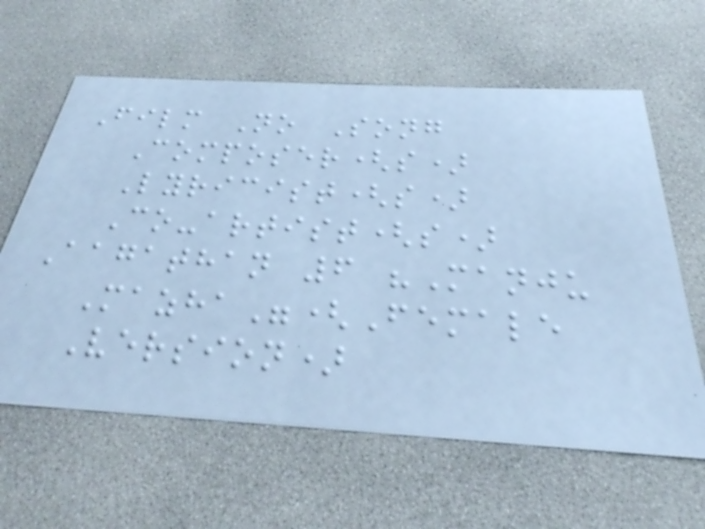Film No Song
Composer(s)
Lyricist(s)
Co-artist(s)
Aagathan 6 "Manju
Mazha"(Female
Version)
